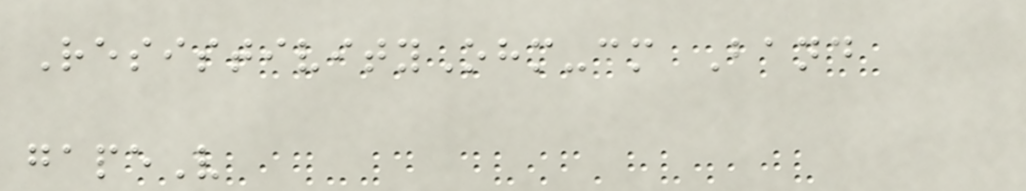ResistivityOhm-cm Band
gapeV
